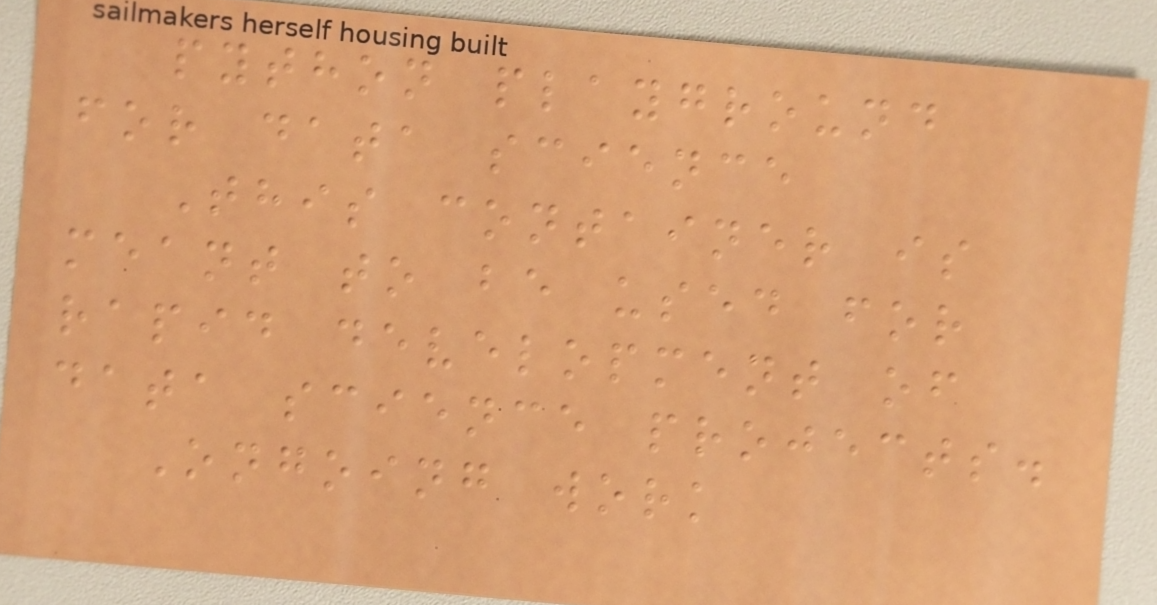python playground
for data science
This container is
meant to be used for
rapid development of
data science projects.
Ongoing work
